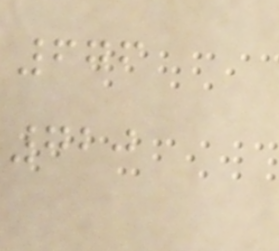676
720
